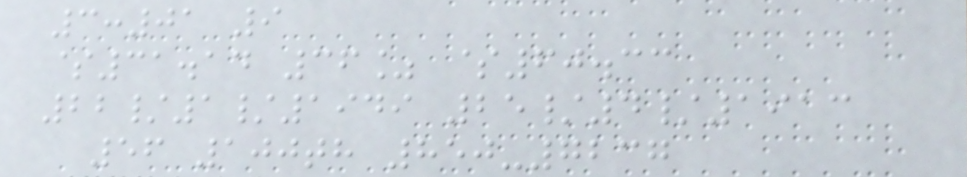3:01 9
$31.14 36% $60.33
22/1/1949 25/4/1913
56 100th 850-7237
